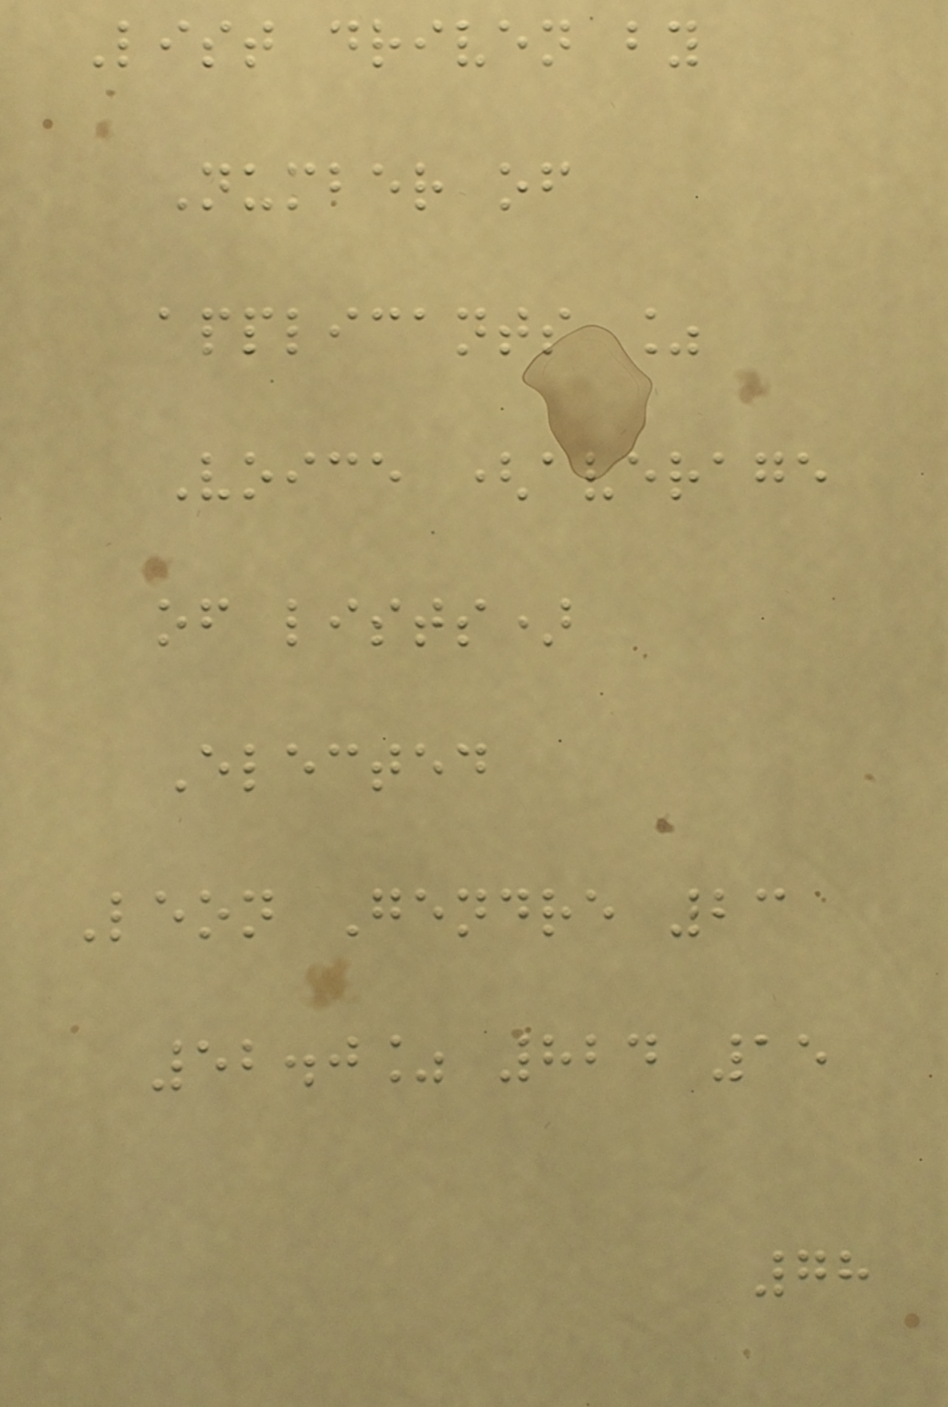List driven by
Number of
applicants %
Voice (average
of lists)
Elected
Leon Gendre 23
52.0% 824 15
78
